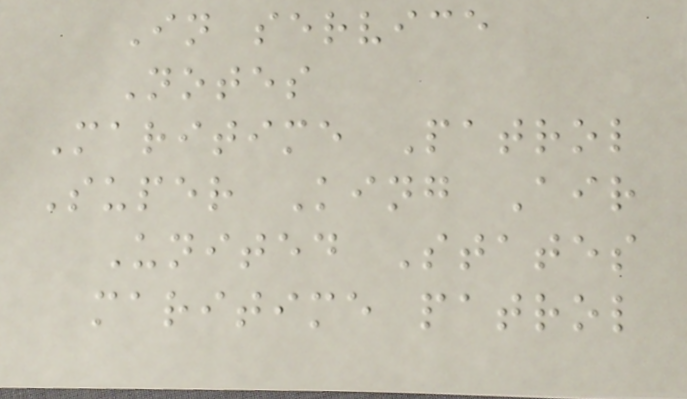In service
Notes
Maritime Patrol
Super King Air
United States
maritime patrol
